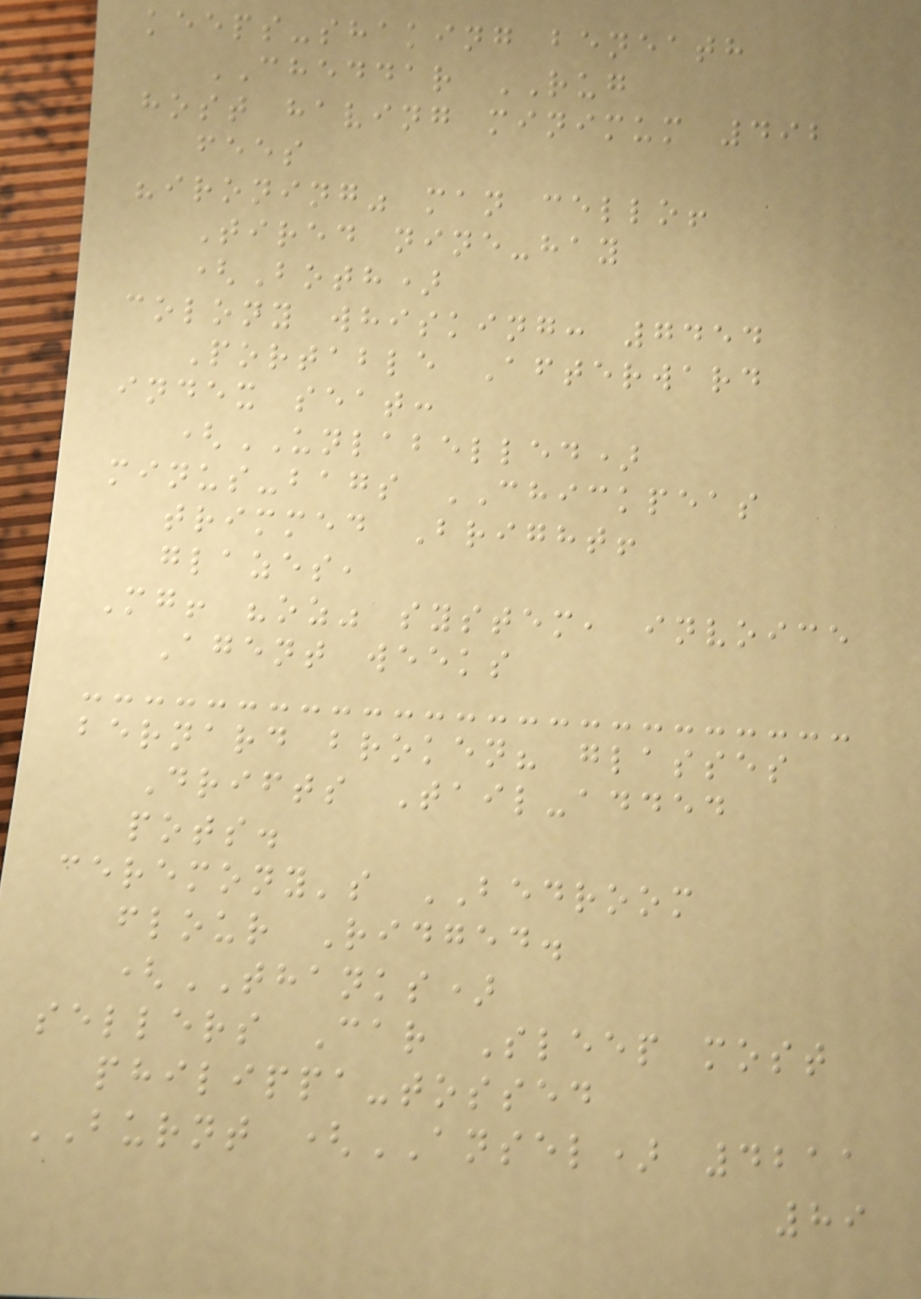keeps-shaking beneath
CHEDDAR RUG
host having minimum 492
fees
"ironing" man cello!
Tired nine-hay
(Both)
colony whisking: 7454
Portable Afterward
index seat:
(UNLABELLED)
minus-bags CHICKPEAS
trimmed Bright!
glazes,
Mg! "oz" system, invoice
Agent weeks
bernard broken? glasses
Drifts Tail-added
pots.
ceremony's BEDROOM
flour Ridged.
(THANKS)
sellers Car Sleep most
philippa-tossed
BURNT (ANSEL) 4211
89
